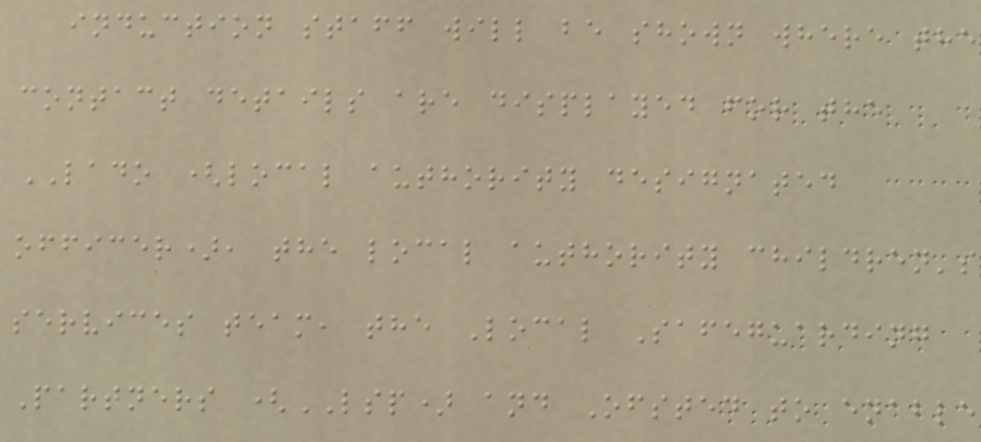induction staff will be shown where the
contact details are displayed for the
LADO (local authority designated
officer), the local authority children's
services team, the Local Safeguarding
Partners (LSP) and Ofsted to enable
